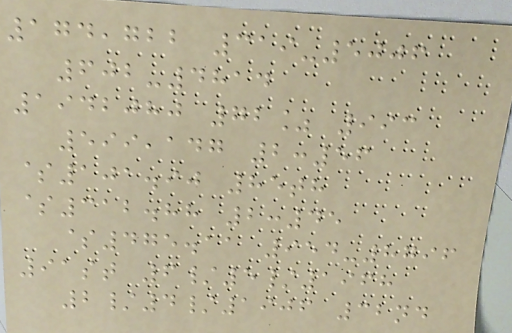174,722 319-5006
602-4814
1942080 72% 993
599,147 2:56
$101.90 85th
$312.88 2:45
$475.11 954-8796
91st 6/5/1968
2/4/1906 32nd
